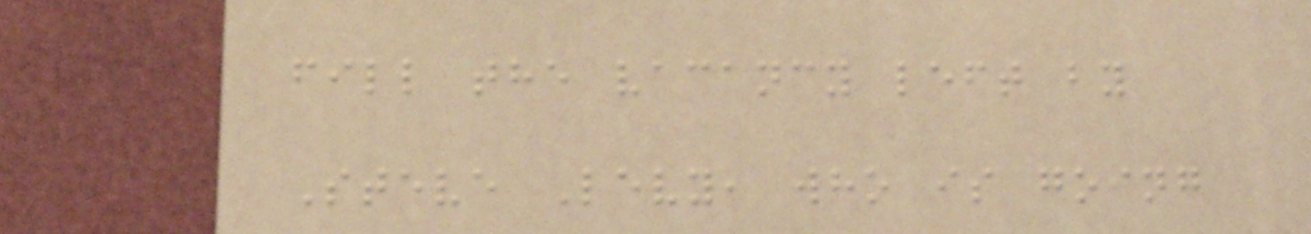fill the vacancy left by
Steve Levy, who is going
